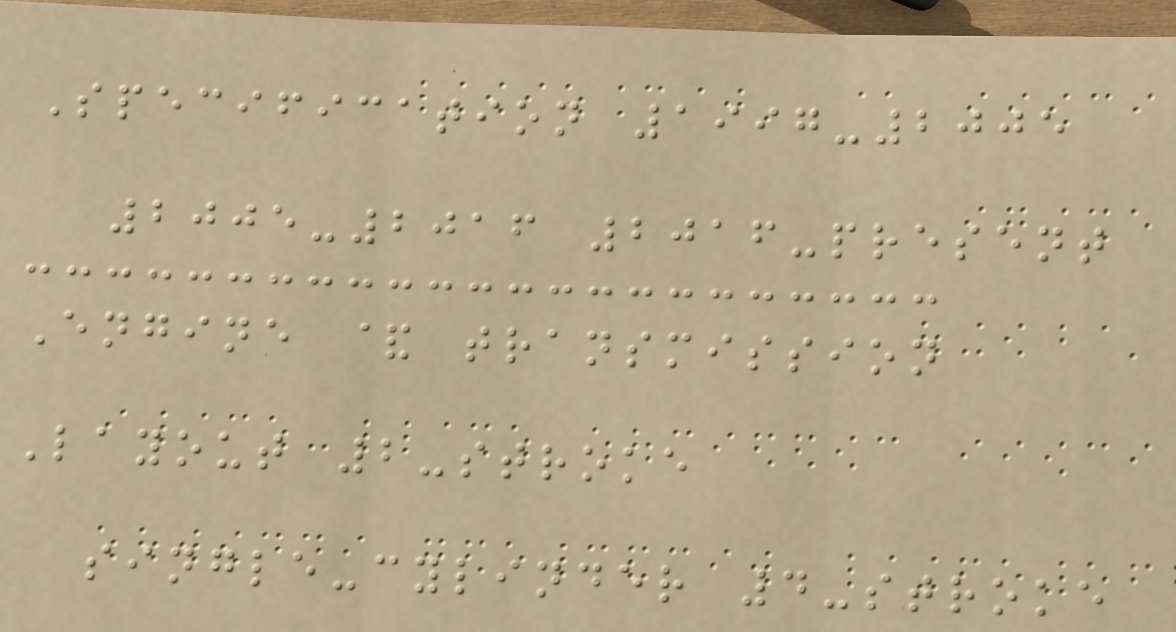Specification 1997-2005
2005-2016 2016-present
Engine & transmission
Layout 2-stroke
single-cylinder 4-stroke
